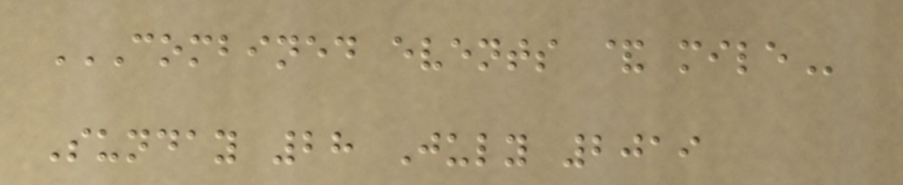COMBINED EVENTS & MILE
Sunday 28 July 2019
